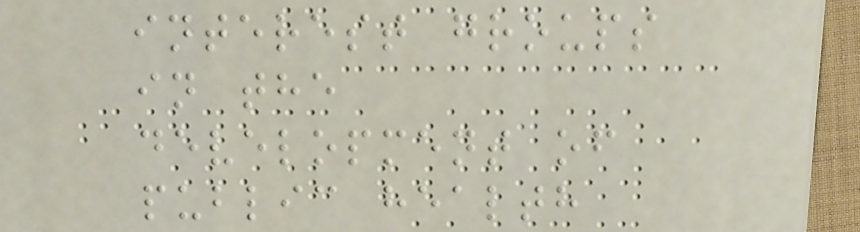interest groups
in the
development of
public health
